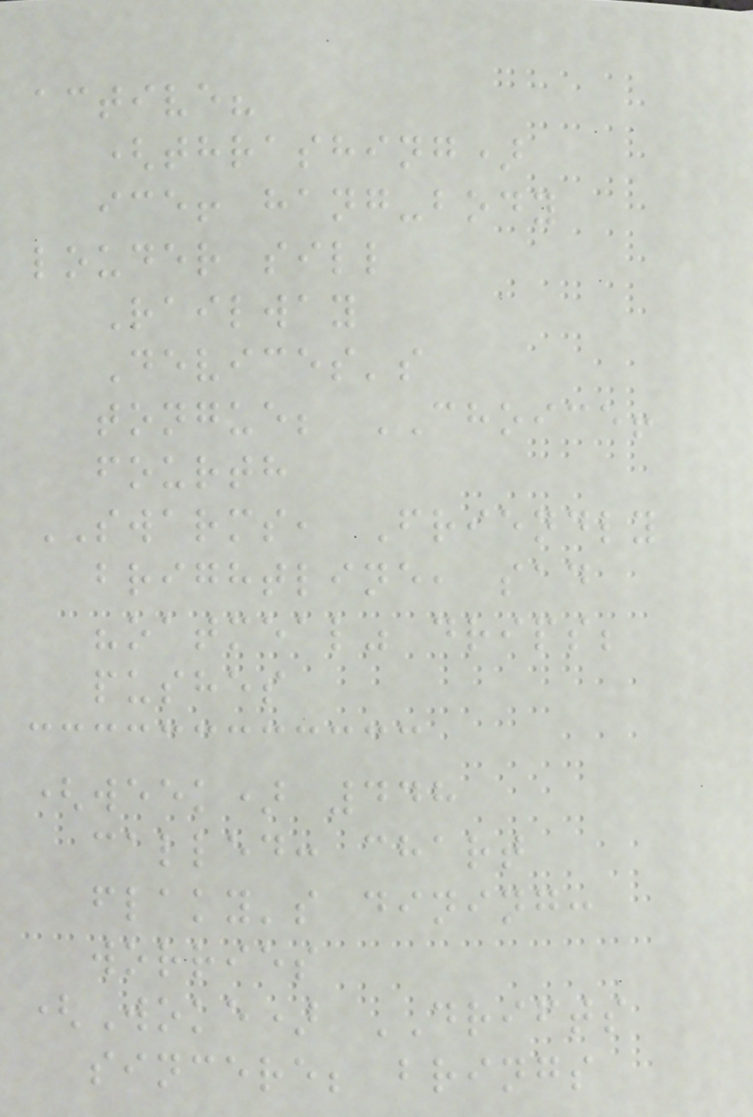active?
(thrashing)
ice! hang-body
louder sill
Railway
Devices's
tongue; CHOICE!
fourth
SWARMS, Friendly
brightline, sad
"oatmeal" drips;
pushes
(week) 448
called: chart
flaky's dining:
worries
(Woke) DRIFTS
sincere; brings
